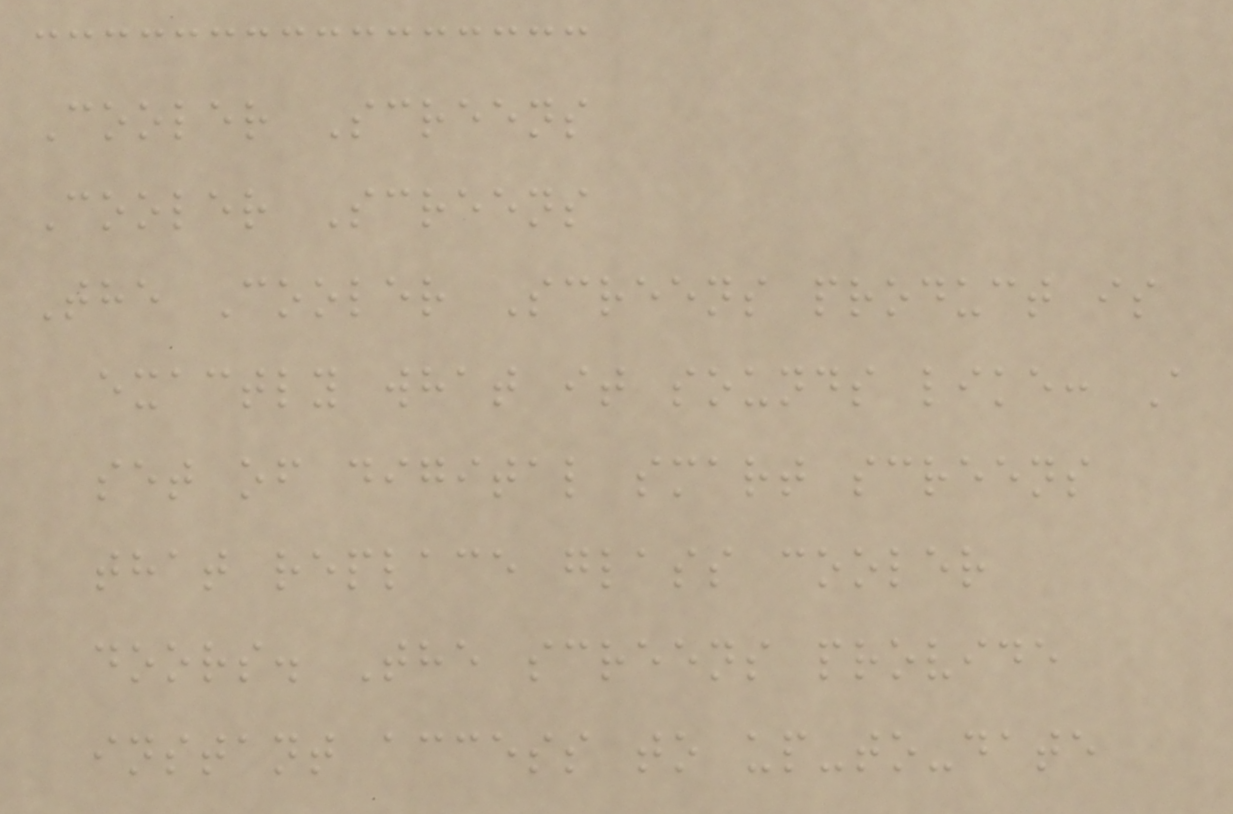Cooler Screens
Cooler Screens
The Cooler Screens product is
exactly what it sounds like: A
set of digital smart screens
that replace glass cooler
doors. The screens provide
instant access to up-to-date
